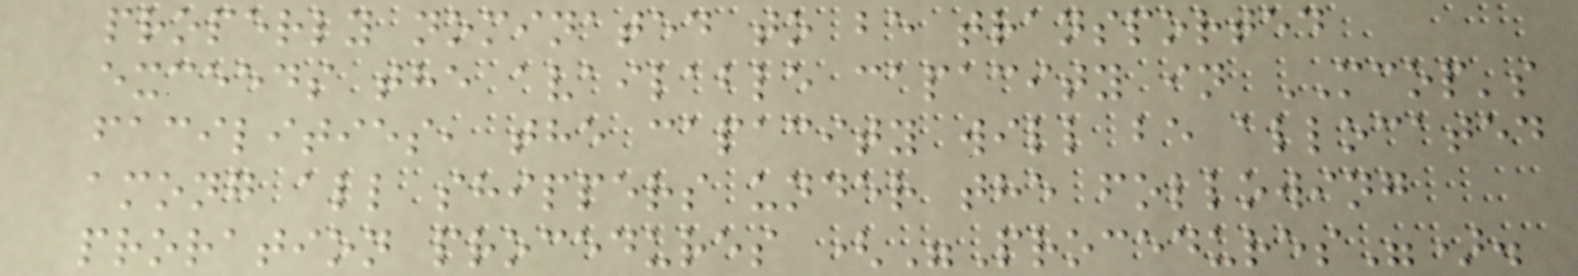properly nominated to be transported
exceeds the available capacity in MCOP's
facilities, the capacity will be allocated
among all shippers under the following
proration procedures ("Procedures").
